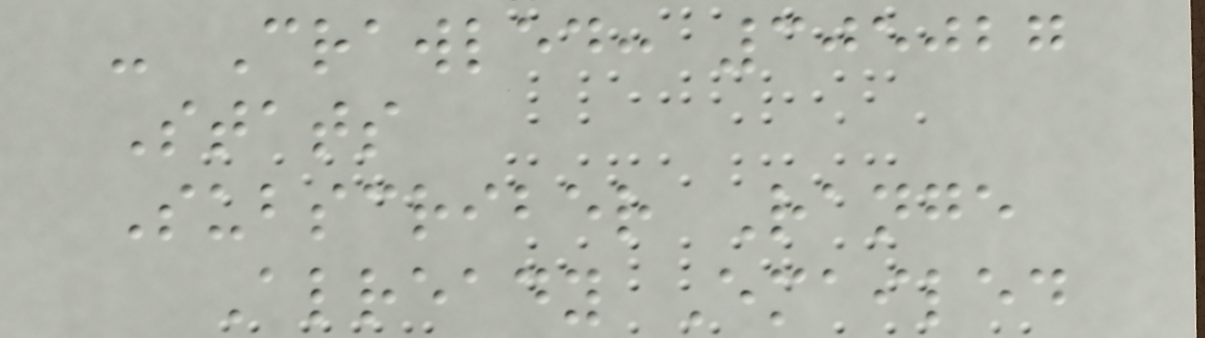- Crawled: 305027
Stats
Subscriber Range
Already Emailed
